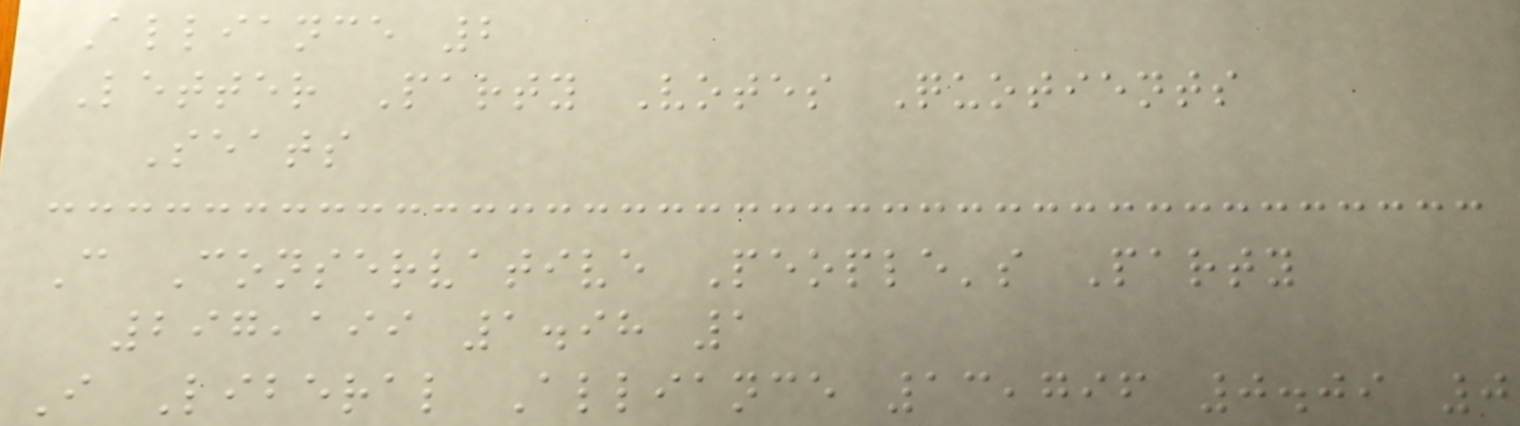Alliance 2
Letter Party Votes Quotients
Seats
C Conservative People's Party
297,199 1.98 1
I Liberal Alliance 13,796 0.09 0
